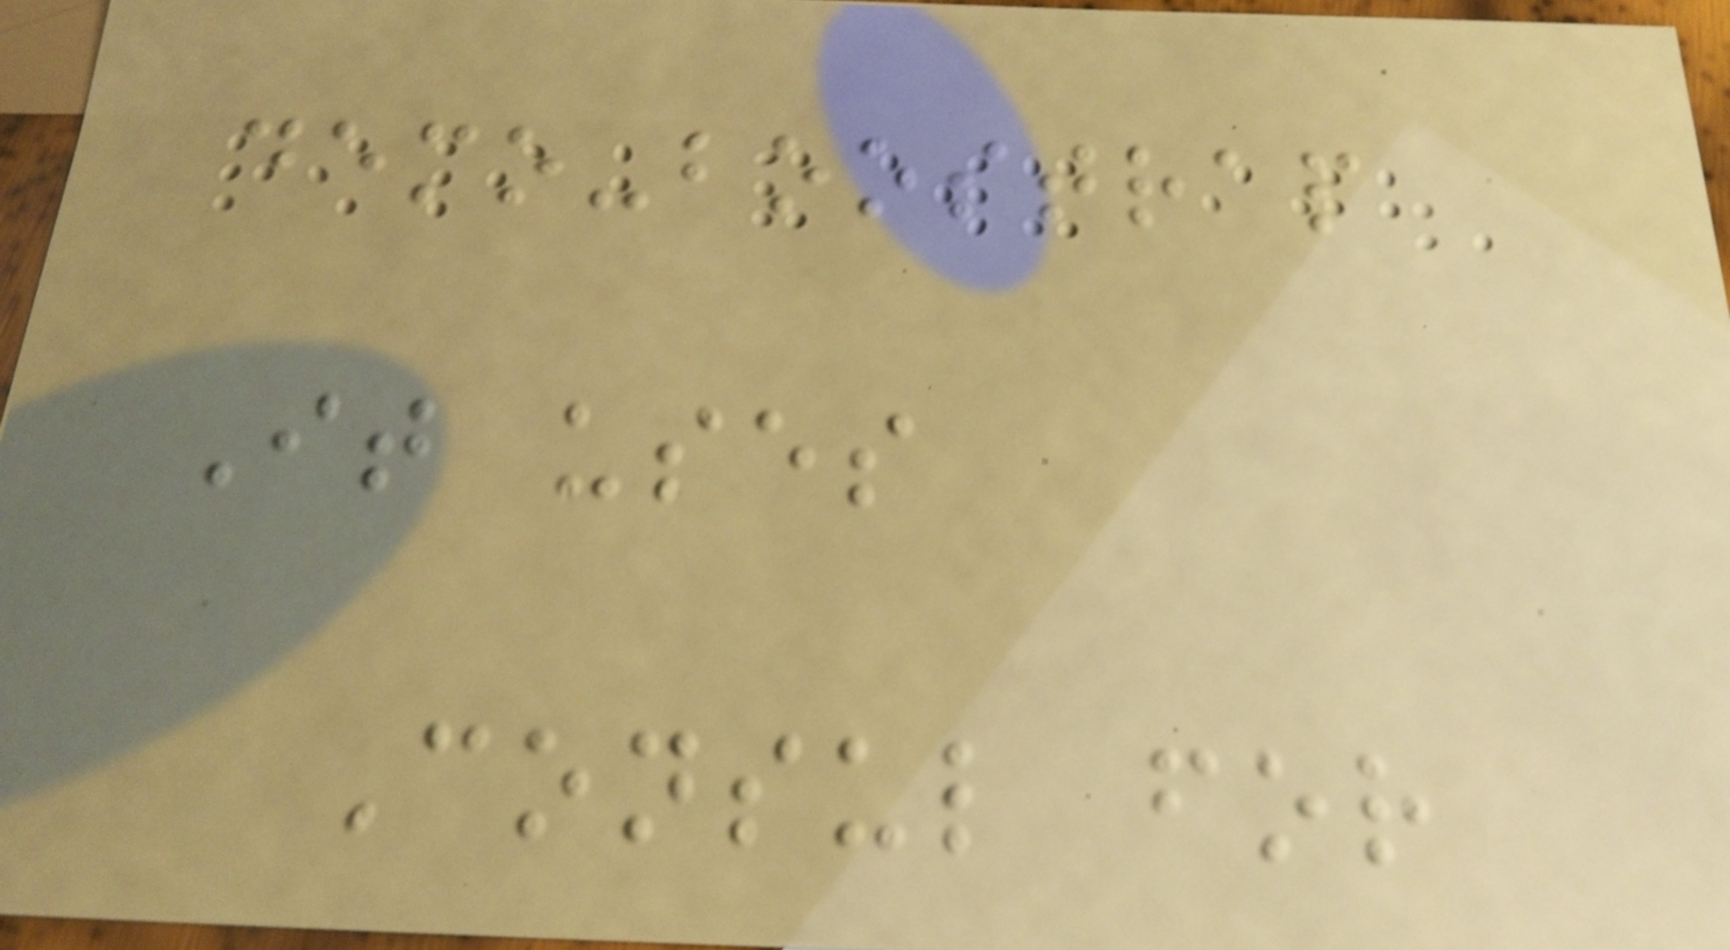demo-boostrap
It uses
Consul for
